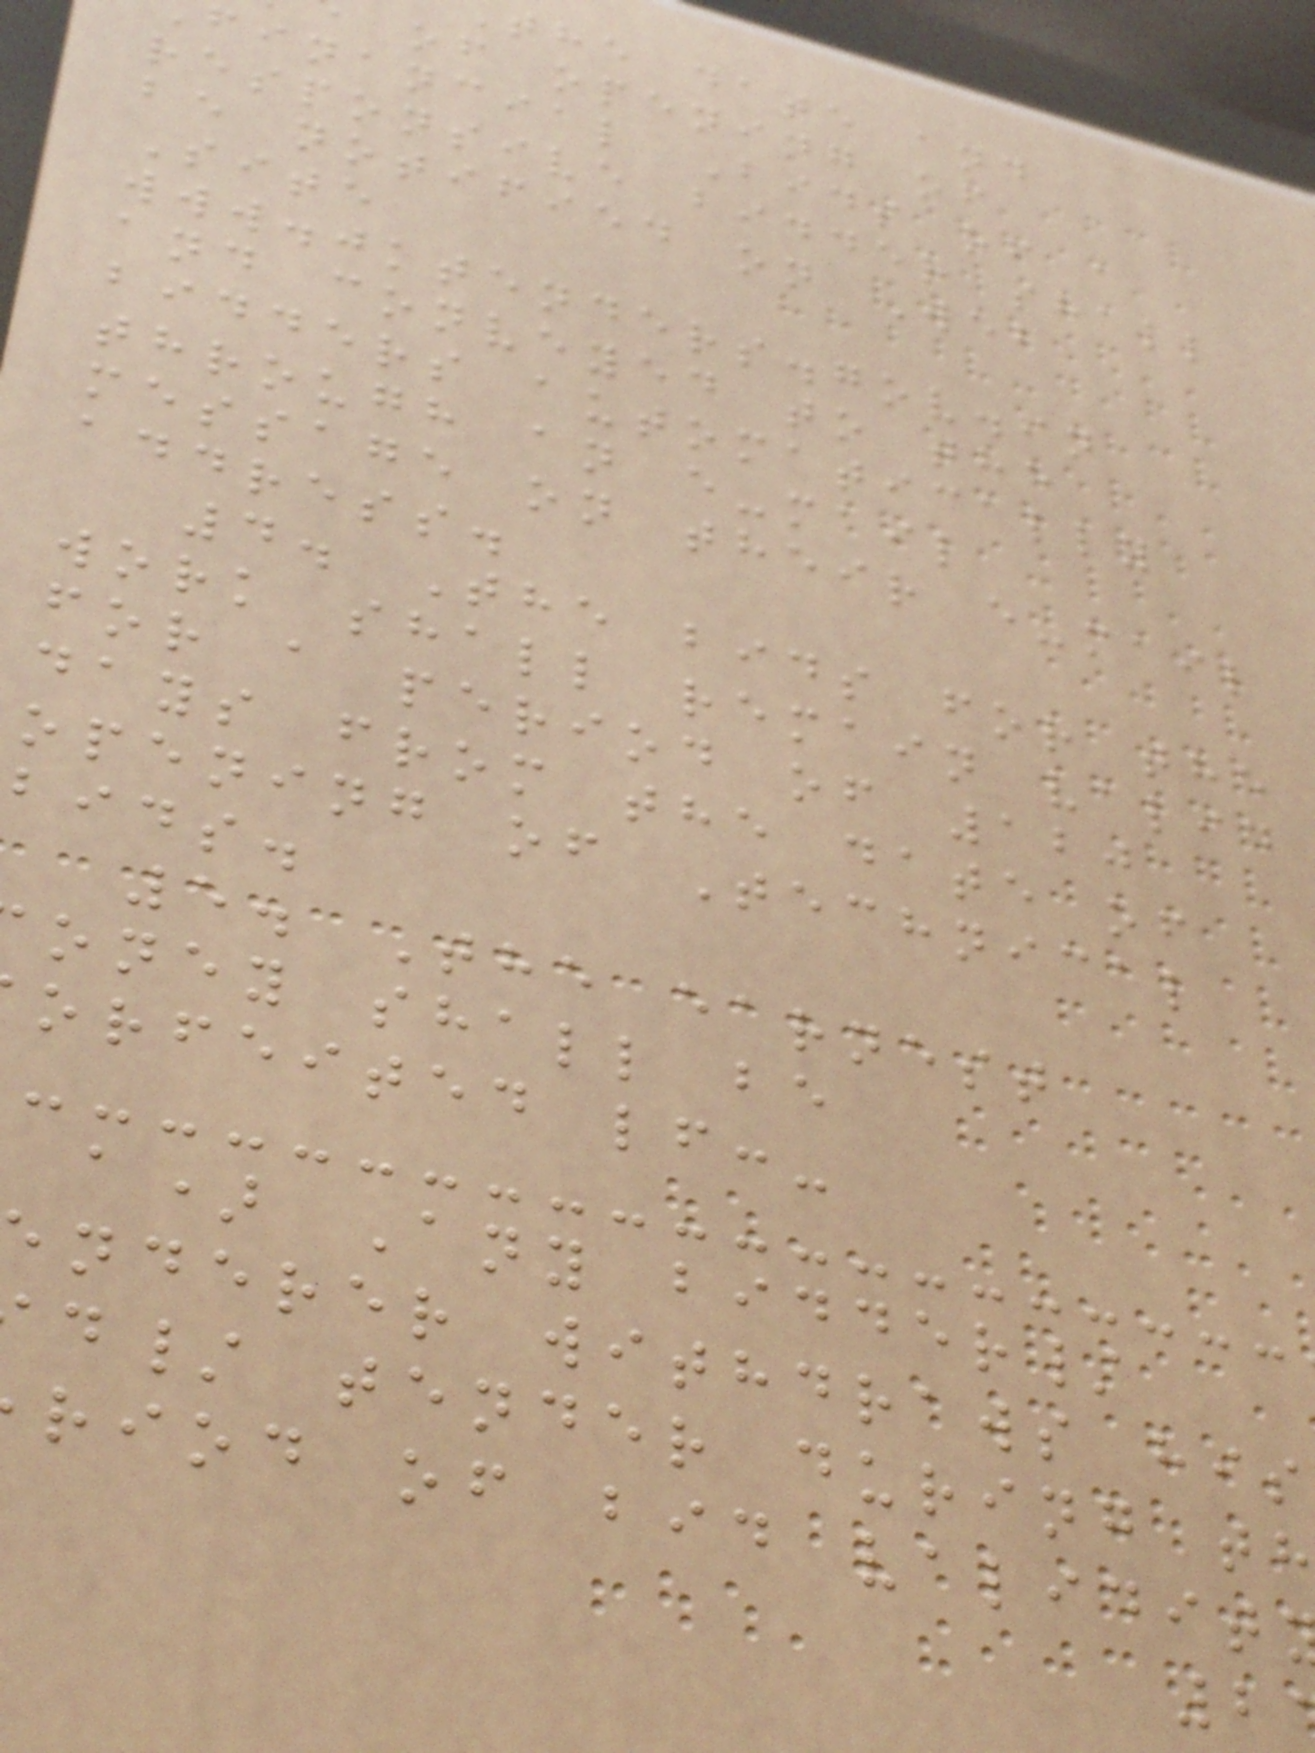the date and
of opening of
financial Bids of a
responsive bidder shall
be notified on Web
Site
www.jktenders.gov.in
and conveyed to the
bidders automatically
through an e-mail
message on their e-mail
address.
4. The bids for the
work shall remain valid
for a period of 120
days from the date of
opening of Technical
bids.
5. The earnest
oney shall be
orfeited lf:-
a) Any bidder/
nderer withdraws his
d/ tender during th
riod of bid validit
